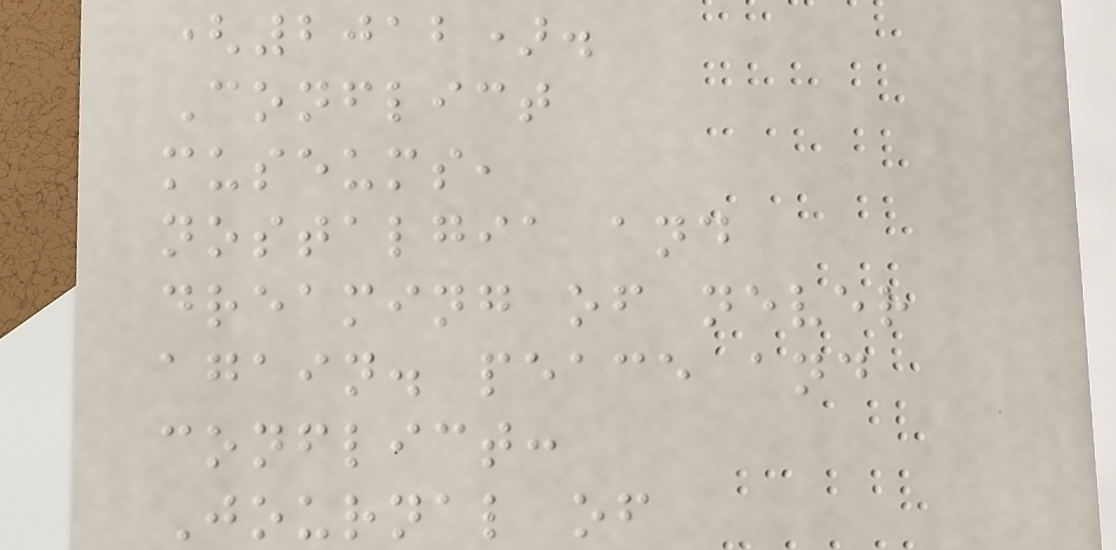(2012).
Conflict
museums,
nostalgia and
dreaming of never
again. peace and
conflict:
Journal of
